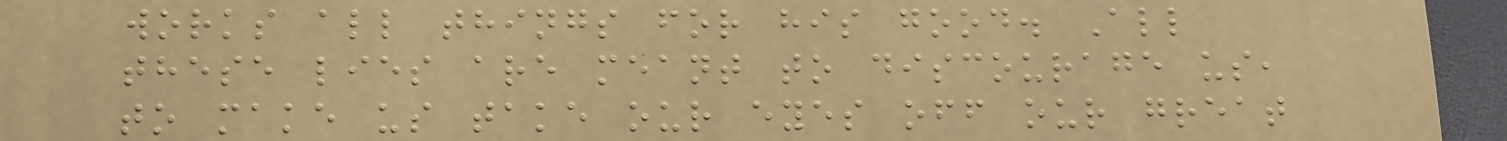works all things for his good. All
these lies are meant to discourage us,
to make us take our eyes off our great
